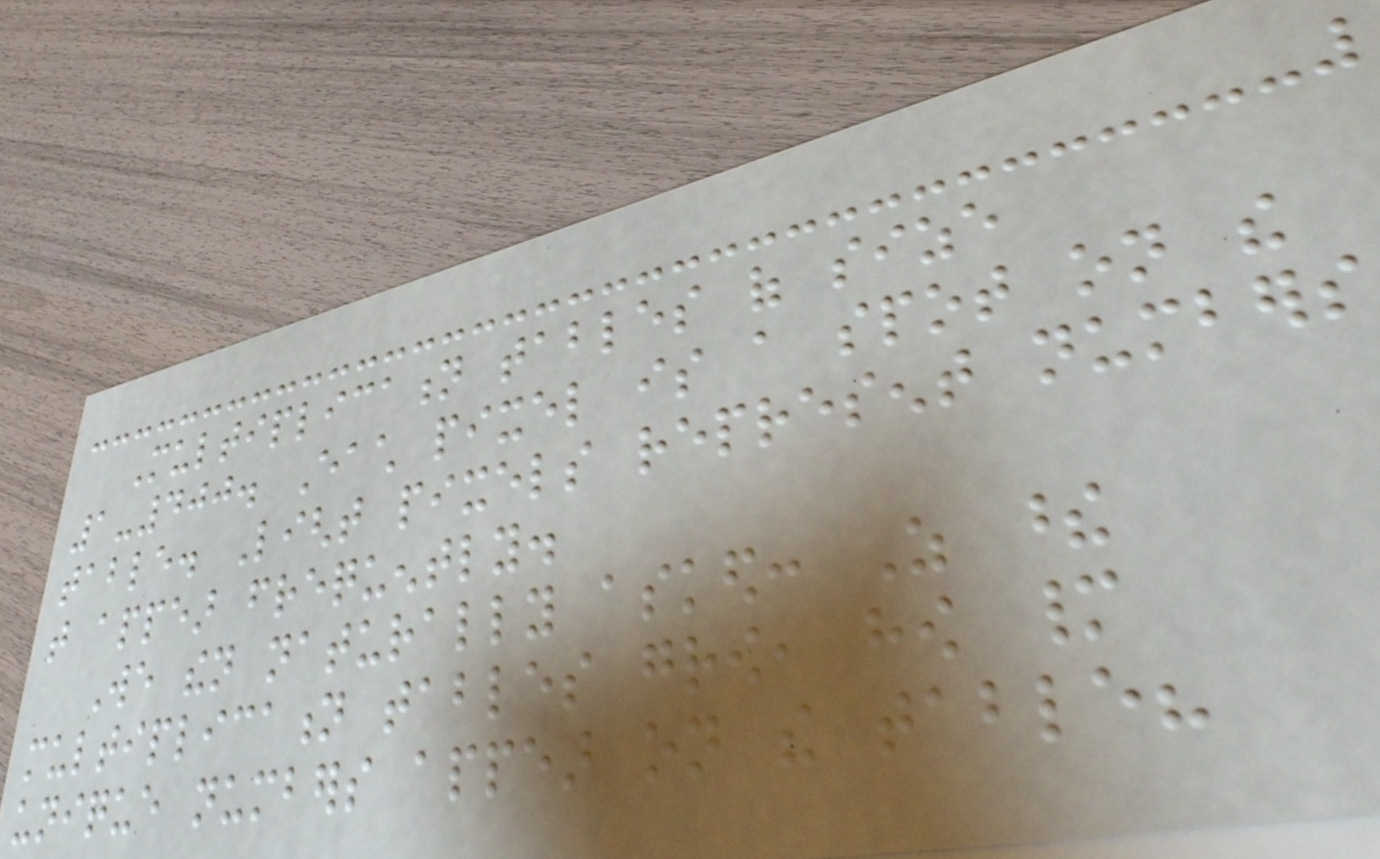Multiplication tables of size
1-400. Each pixel is a spot on the
table. Light pixels represent numbers
that appear frequently.
We then naturally asked: As these
multiplication tables grow, how many
unique numbers appear on the table?
